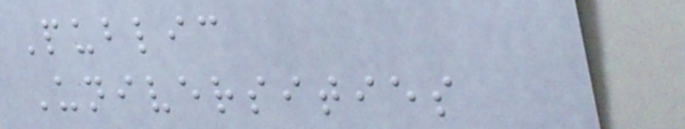Public
Universities
